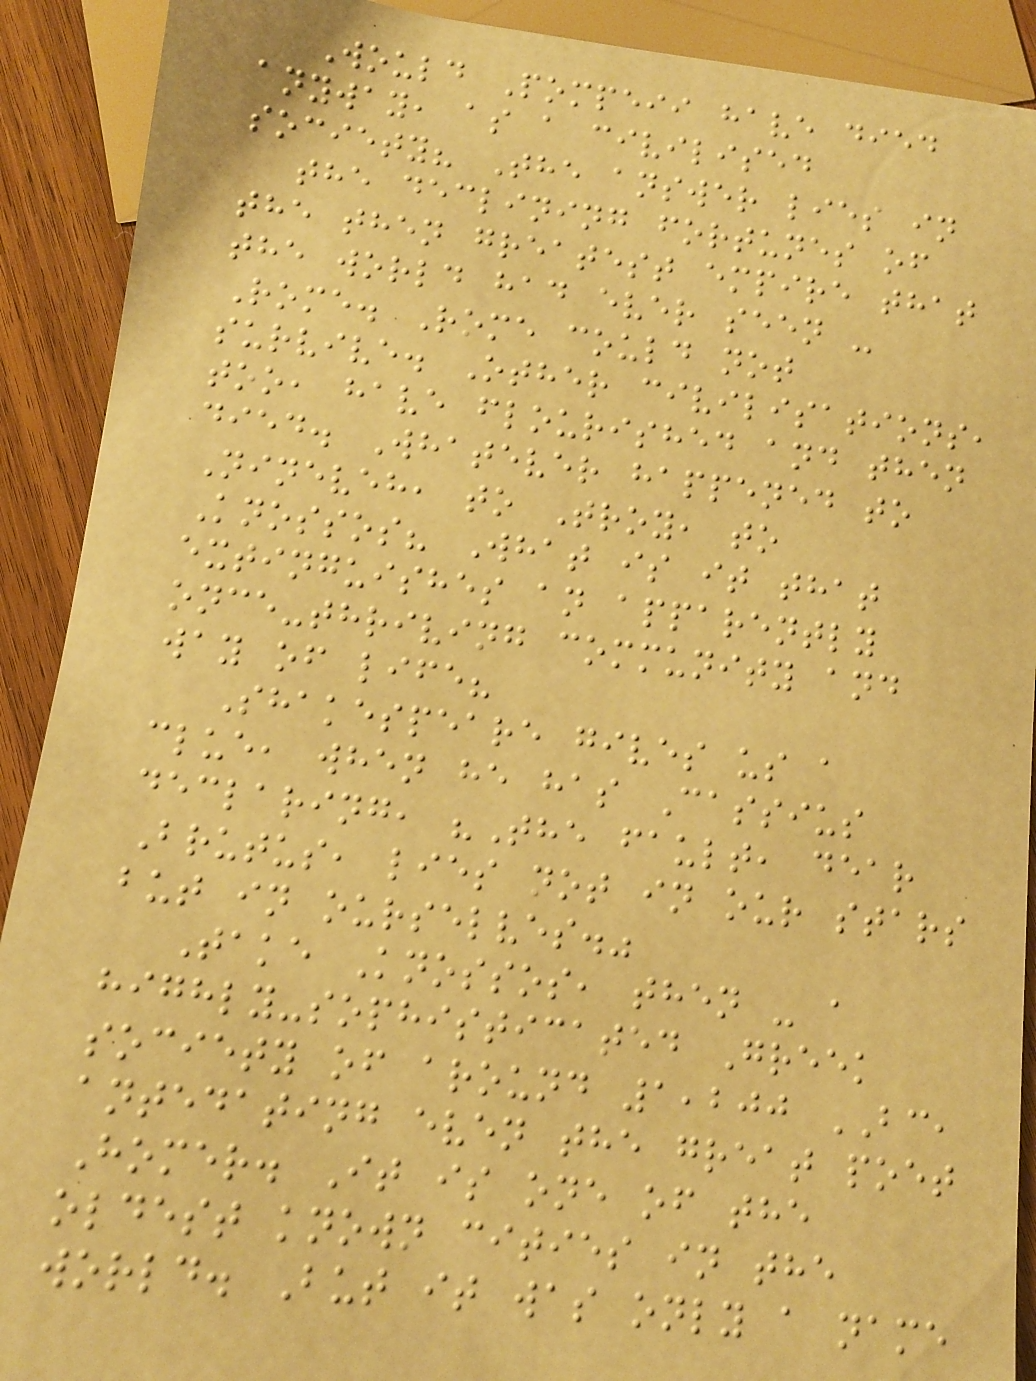Would Pompeii have died
anyway, as a civilised
society? The answer lies in
the declining fortunes of
the then greatest empire that
the world had ever seen -
Rome. Rome could not
survive. Other civilisations,
too, have flourished and then
died. Whatever happened to
Nineveh, to Troy, to
Knossos? What is it that
extinguishes an apparently
once-thriving community and
way of life?
Shakespeare gives us a
clue, when he has Cassius
declaring, "The fault, dear
Brutus, lies not in our stars
but in ourselves."
Take Knossos, then - a
highly-sophisticated Greek
society of around 1,200 BC,
antedating even the great poet
Homer. It is one of the
oldest known cities in the
world. But it was only a name
